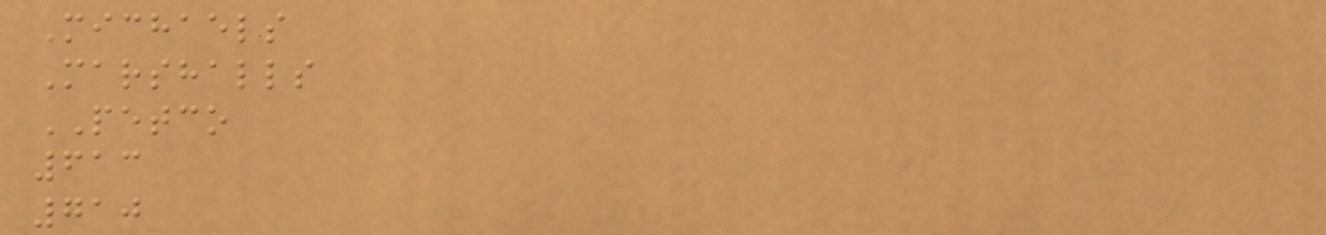Michaels
Marshalls
PETCO
613
710
